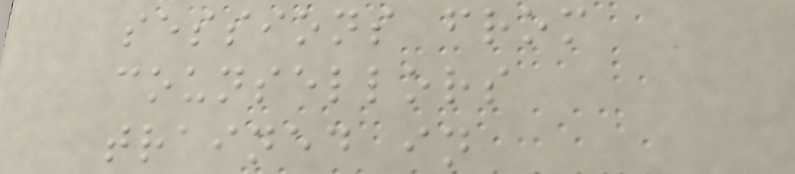sessions from
counsellors
trained in
